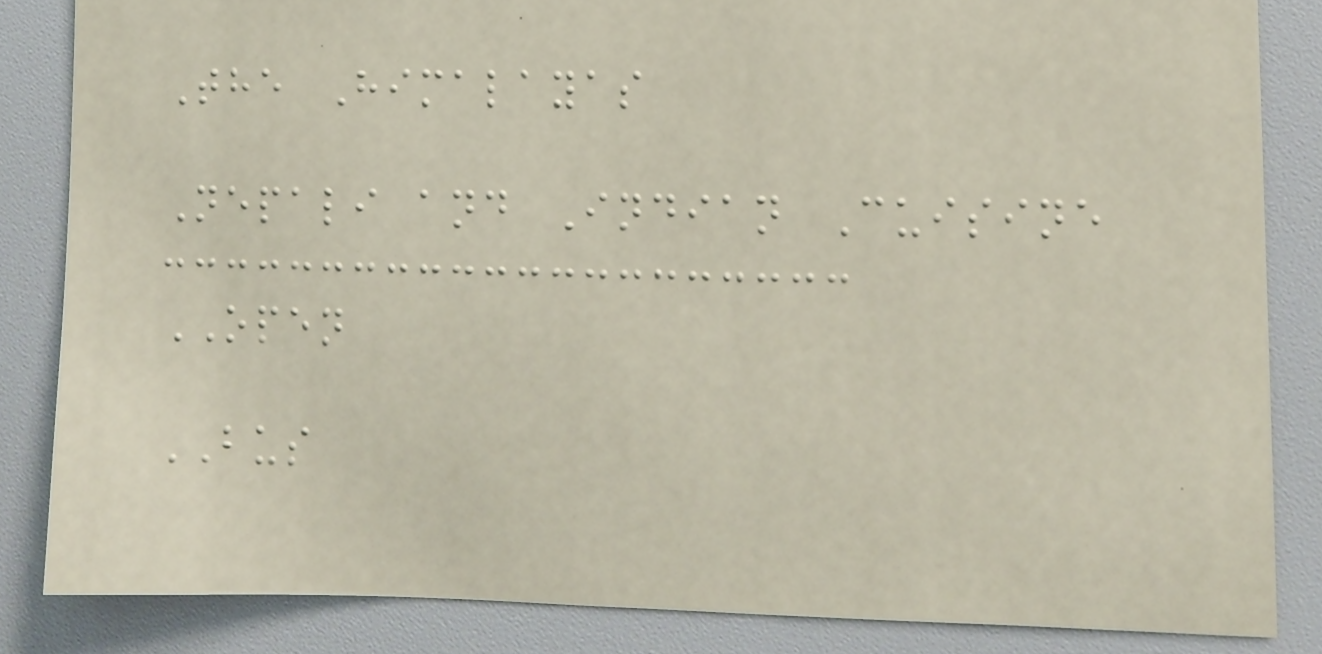The Himalayas
Nepali and Indian Cuisine
OPEN
BUS
